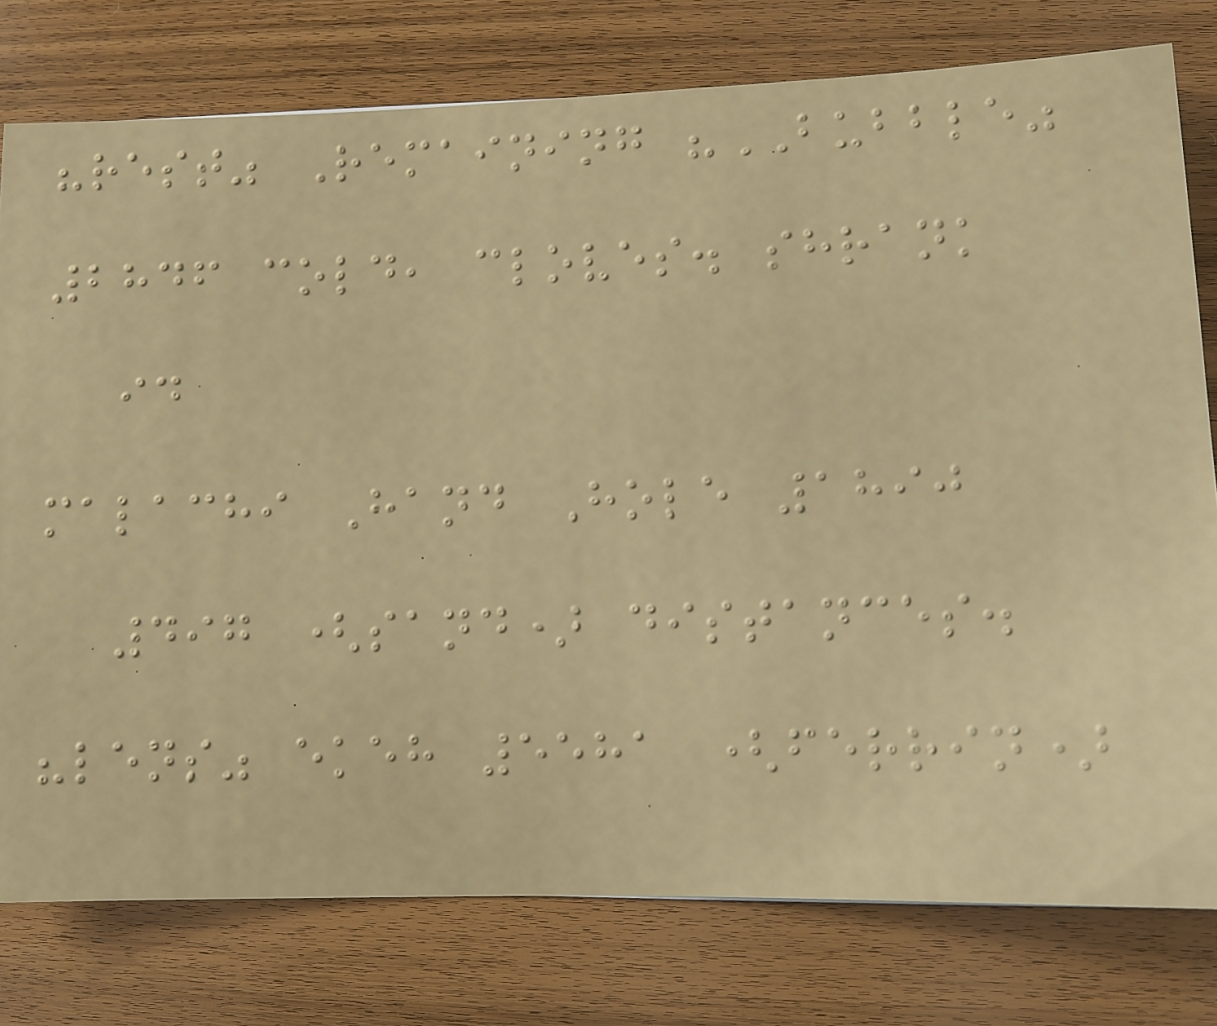"rest" Remaining "BUBBLE"
2846 cold, cloves. shrank
id
malachi Hand Hole 1890
497 (sand) distances.
"lens" ekeh 5581 (ferrin)
